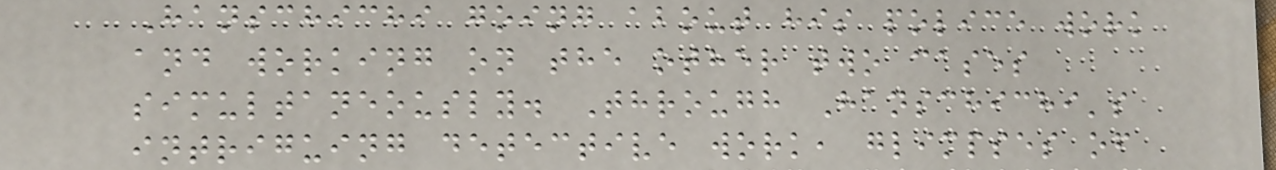Hanschichi going about his police work
and working on the other two cases
simultaneously. Through Hanschichi's
intriguing detective work, glimpses of
